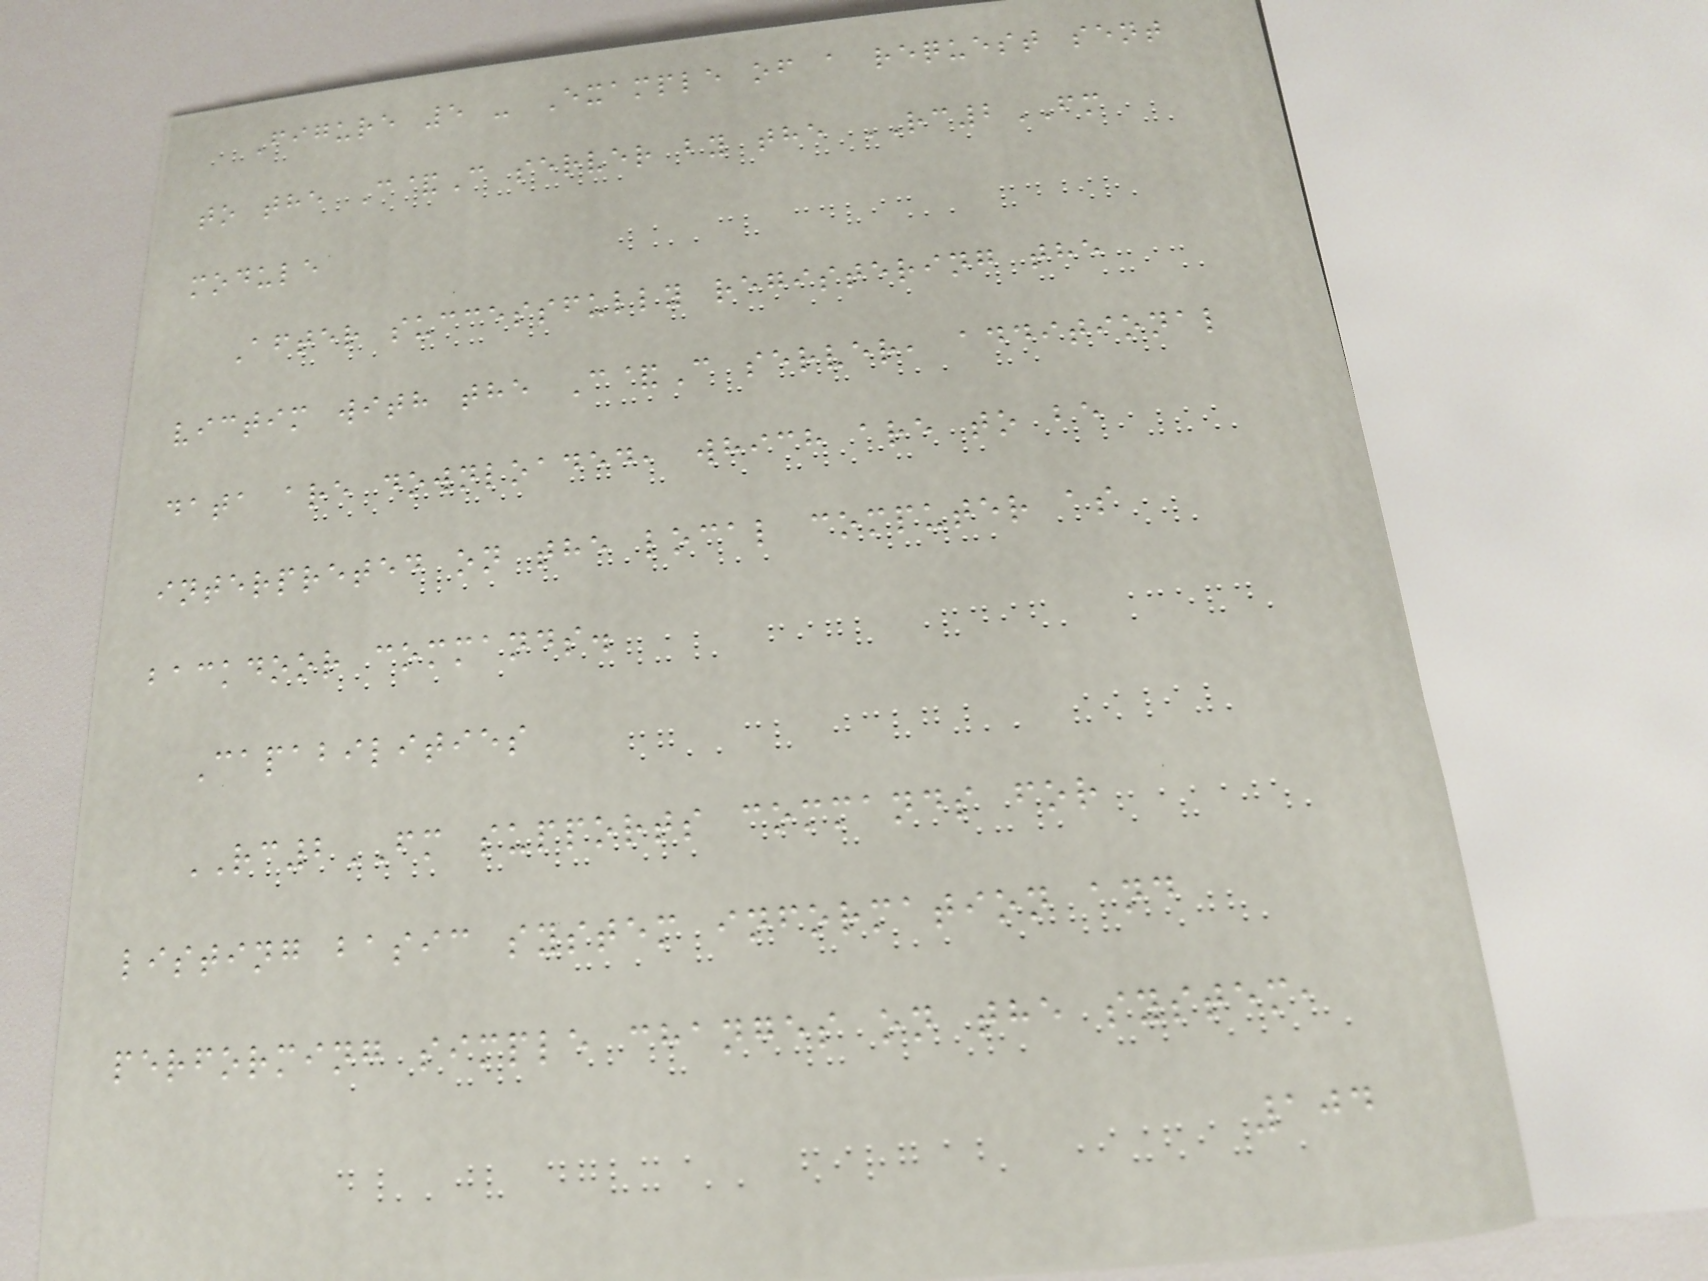Figure 5 - Example of a request sent
to the C&C server by the RC2FM
module
After successfully registering the
victim with the C&C server, additional
data are downloaded, which are to be
interpreted on the local computer as
backdoor commands.
Capabilities
RC2FM supports commands for
listing basic system information and
performing simple changes on the system,
104
